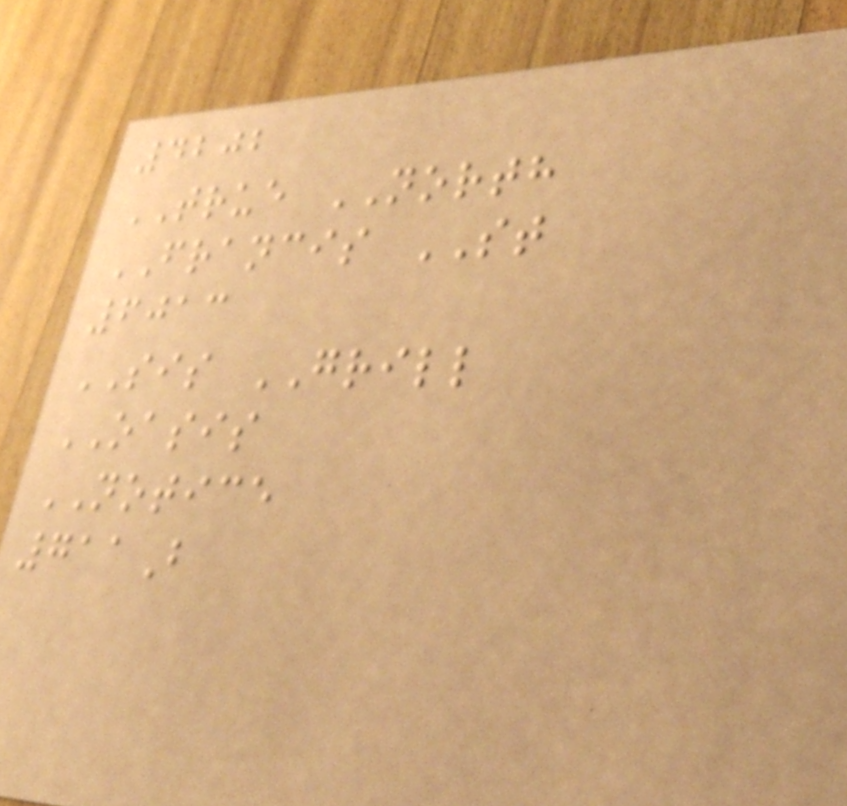4202
TRUE NORTH
FRANCIS ST
6013
SIS GRILL
OASIS
NOTICE
711B
